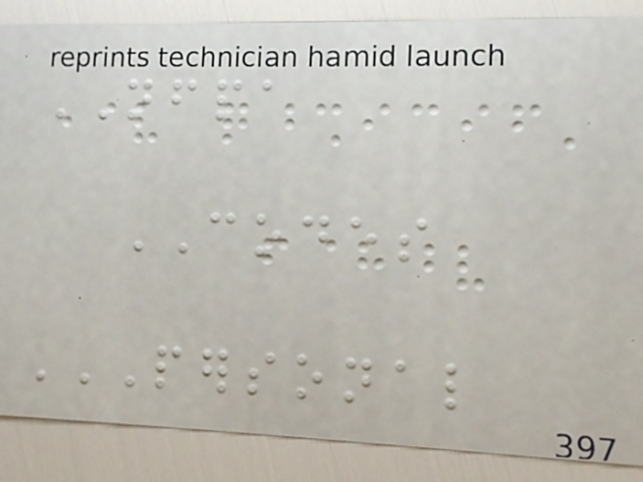NFPA
CODES
PERSONAL
